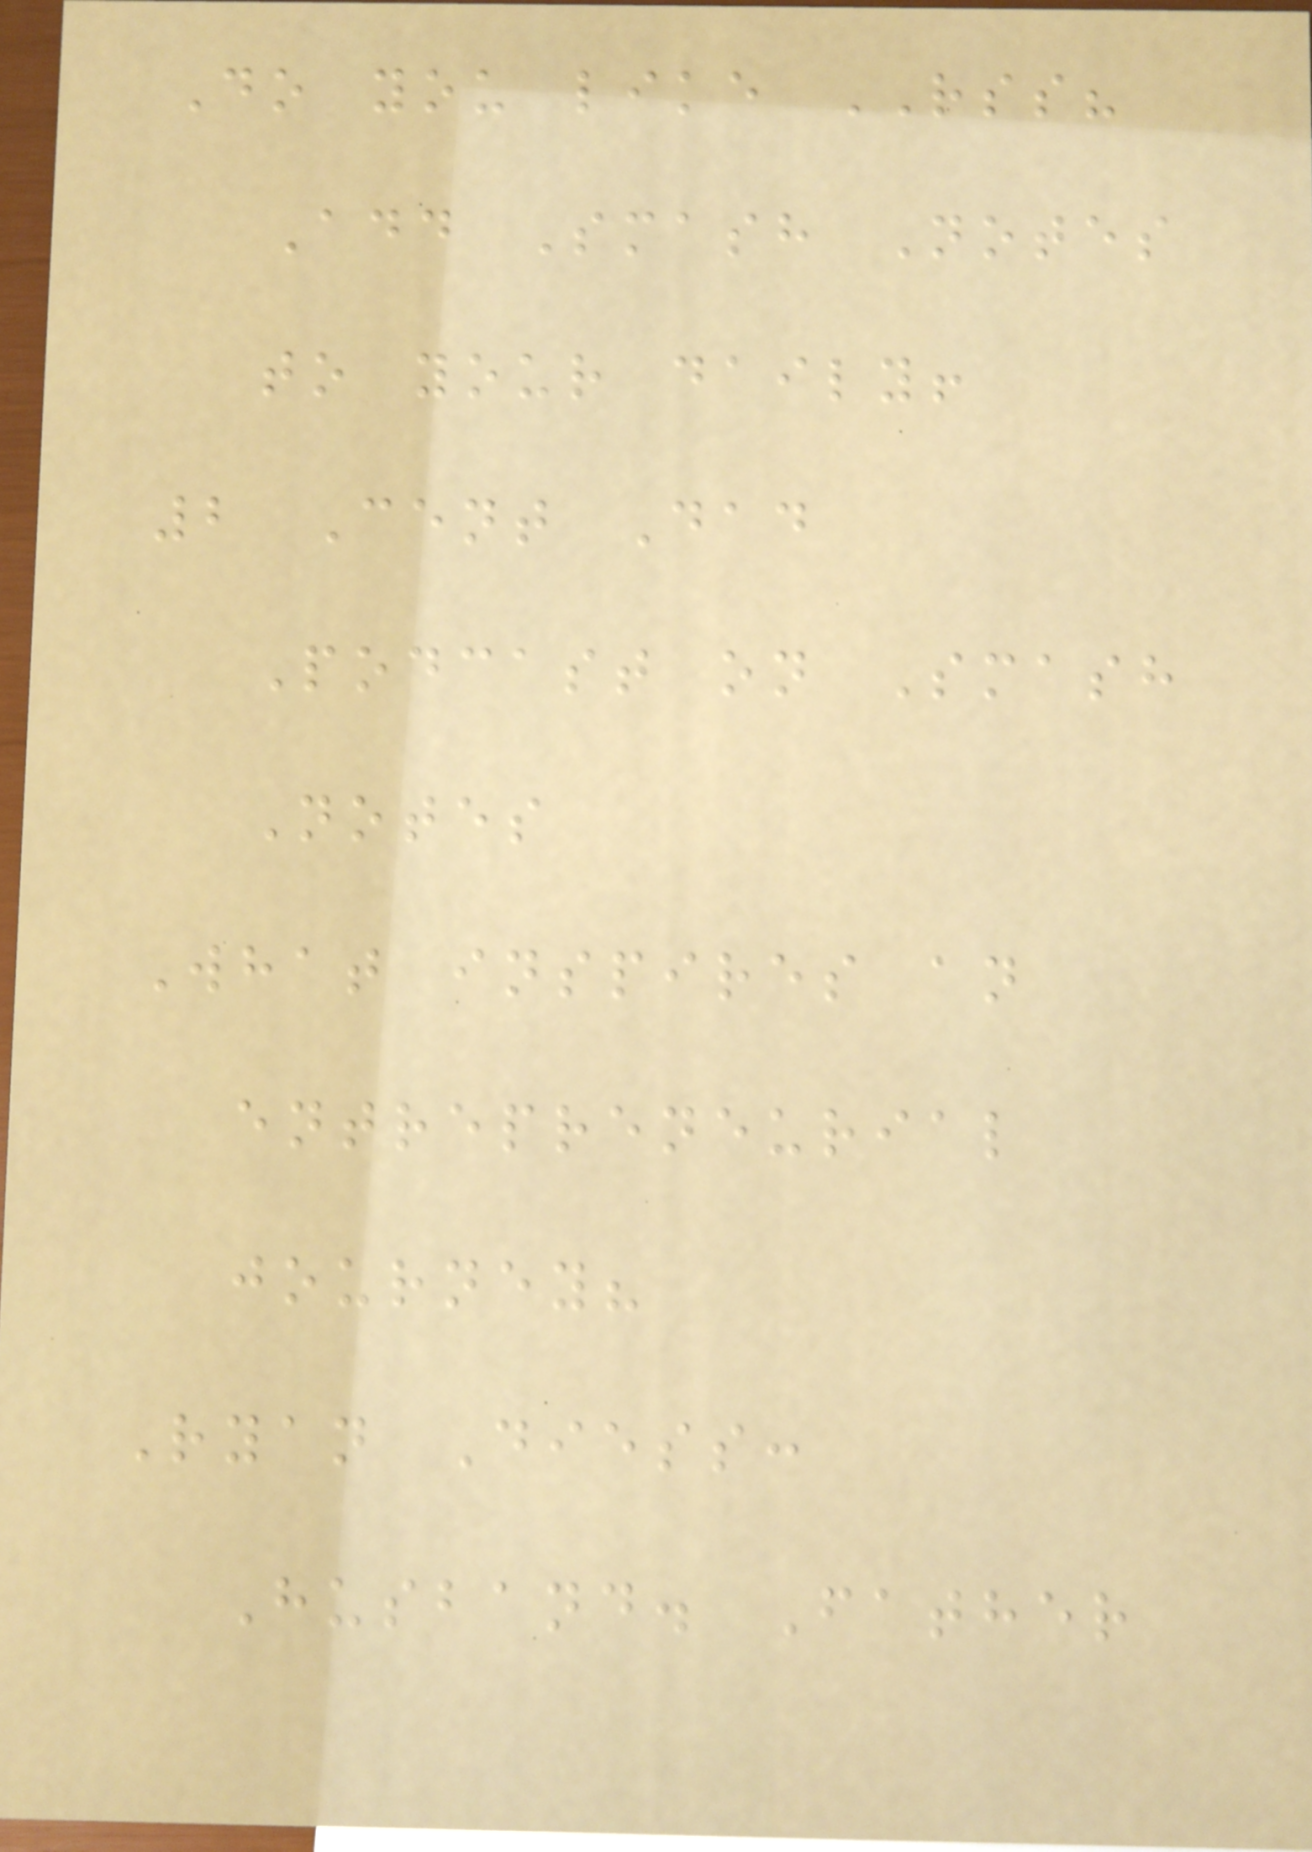Do you like RSS?
Add Smash Notes
to your daily!
2 Cent Dad
Podcast on Smash
Notes
What inspires an
entrepreneurial
journey?
Ryan Diess:
Husband. Father
